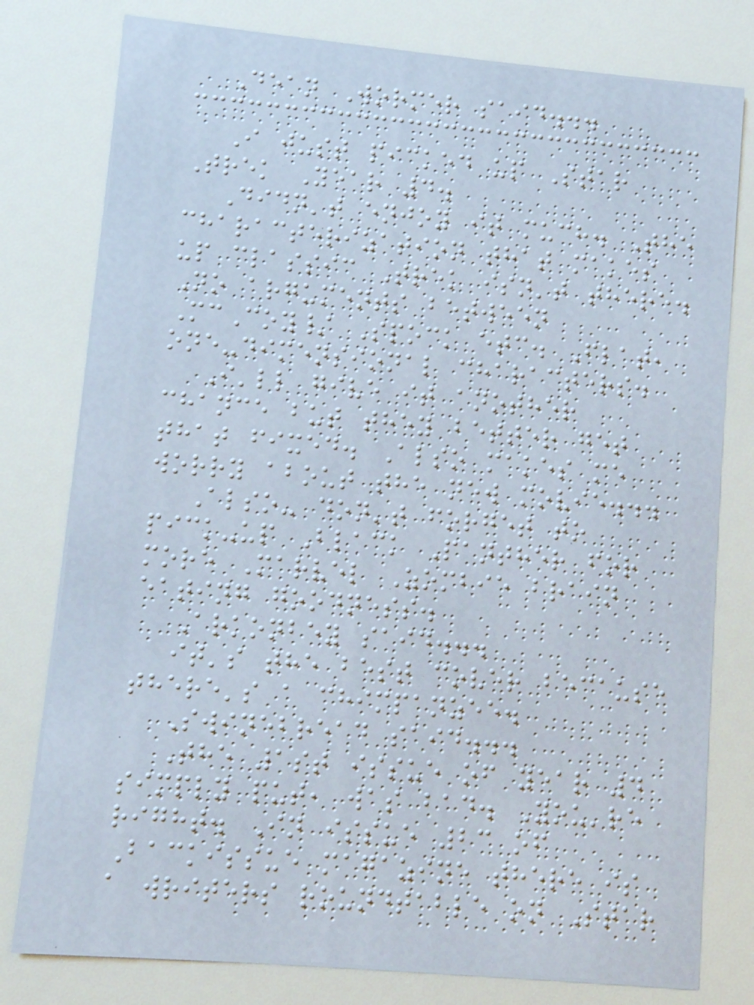Dean Wormer said...
I just picked up Star
Trek Year 4.
Didn't enjoy it much. The
characterization that makes
up classic Trek isn't there.
No arguments between
McCoy/ Spock etc. Flat,
one-dimensional characters.
I'll give it another
chance but they better get
that fixed. Also makes me
worry about the new movie...
Also- don't forget to
pick-up Black Panther for
more Marvel Zombie brain
eating goodness.
Arkonbey said...
it's the best cover because
there's a chimpanzee.
Swinebread said...
The 1st issue of year 4
simply put, was bad. You're
right. In issue 23 of
Backissue magazine there is
a writers roundtable on Star
